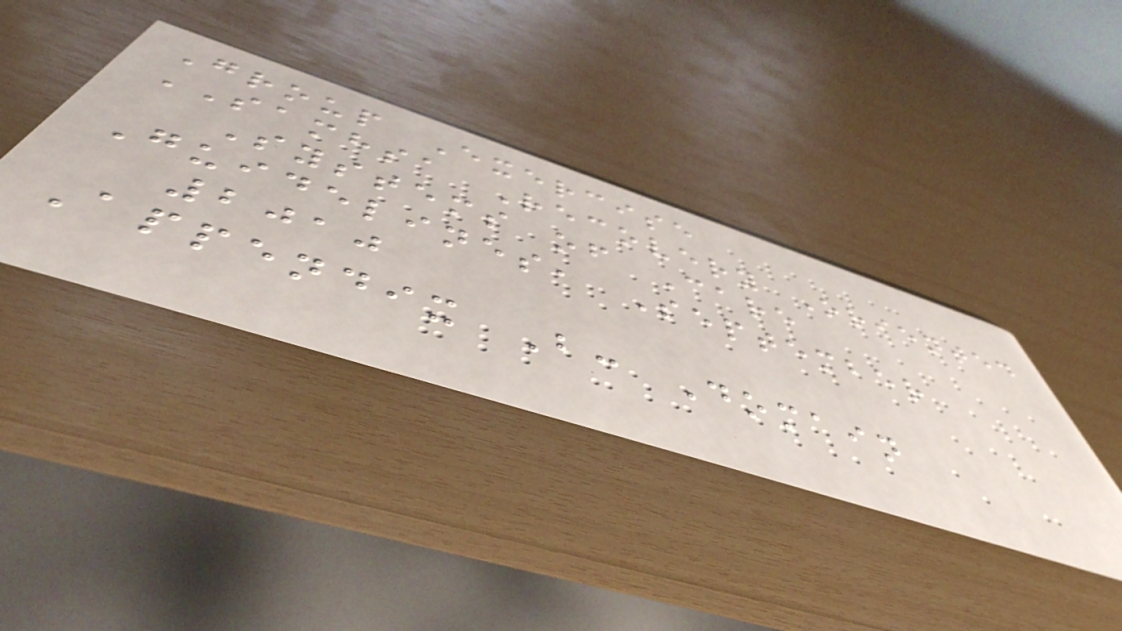Group Exercise
SAMHSA Recovery Oriented
Systems of Care
Guidelines, September
2010
Appendix B: Domain
